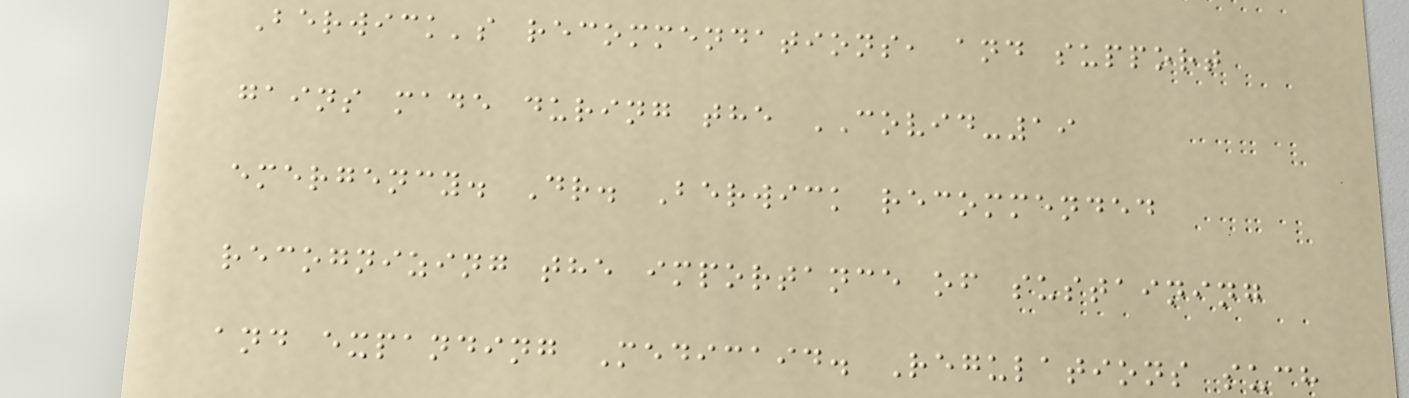Berwick's recommendations, and support
gains made during the COVID-19
emergency. Dr. Berwick recommended
recognizing the importance of sustaining
and expanding Medicaid. Regulations such
